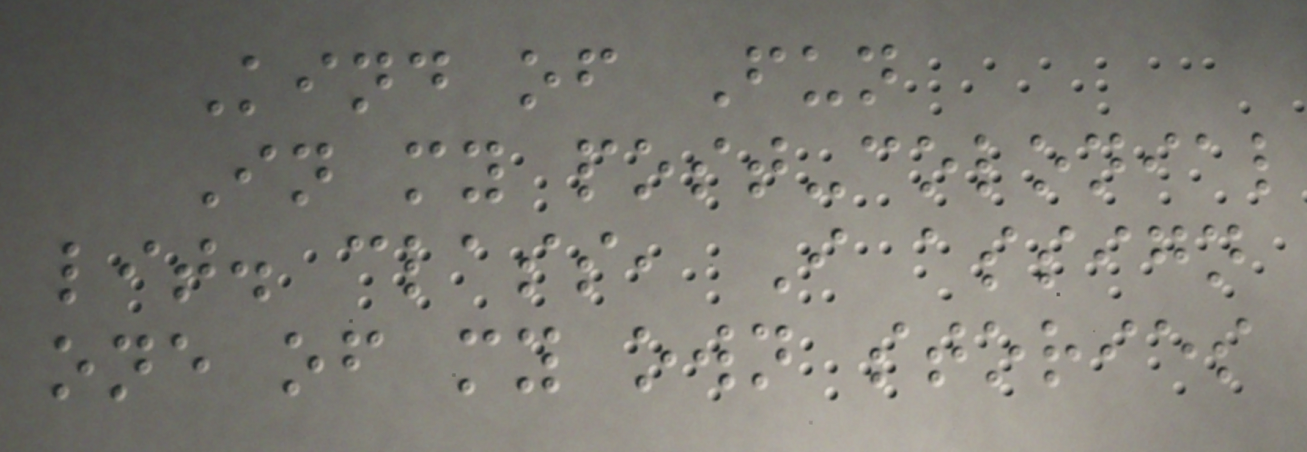Kind of Fun
In my post-colonial
lit. class, I assign
one of my own stories
